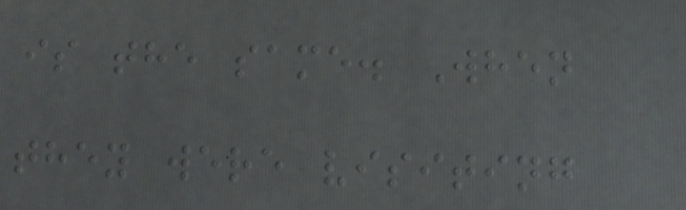is the same. When
they were visiting
